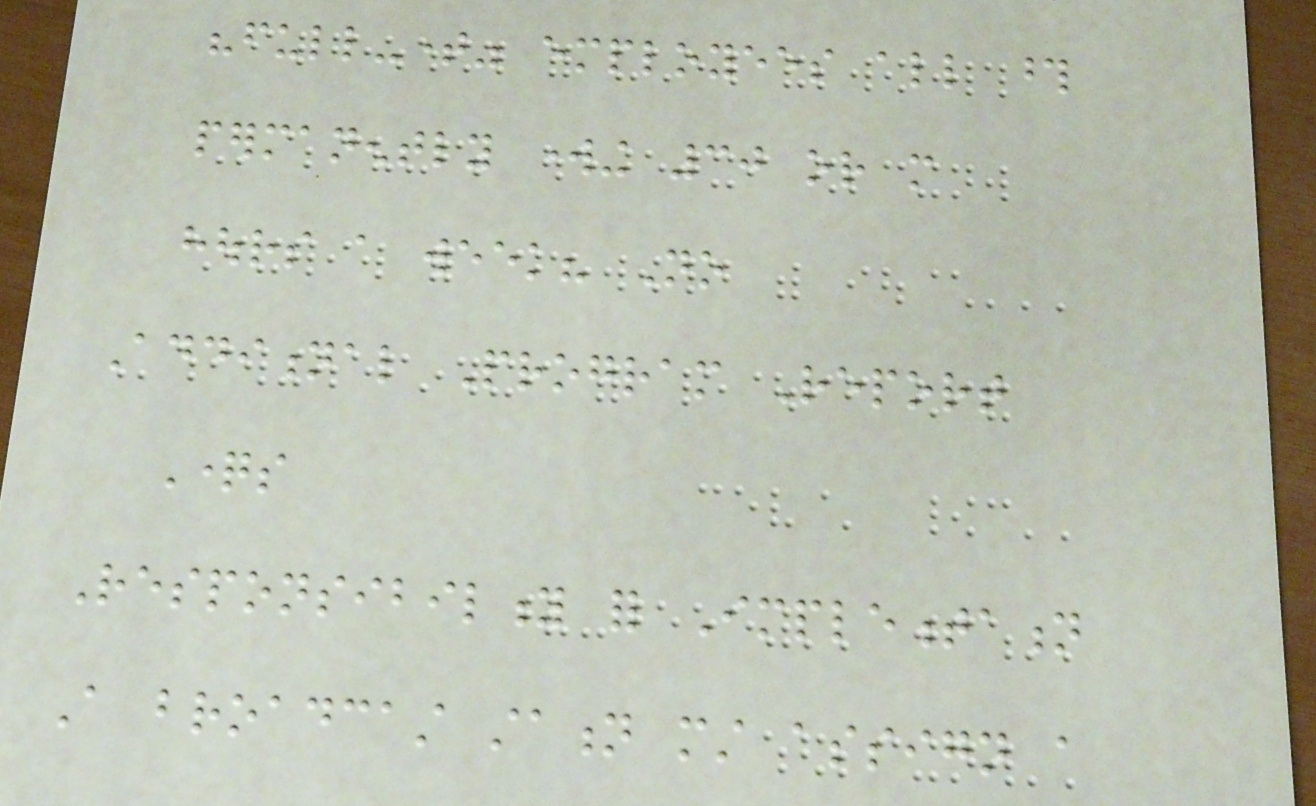"full-time" employees all those
permanently working 30 or more
hours a week? No
Additional Program Report
Questions
Responsibility for Implementation
A broadcast station must assign a
